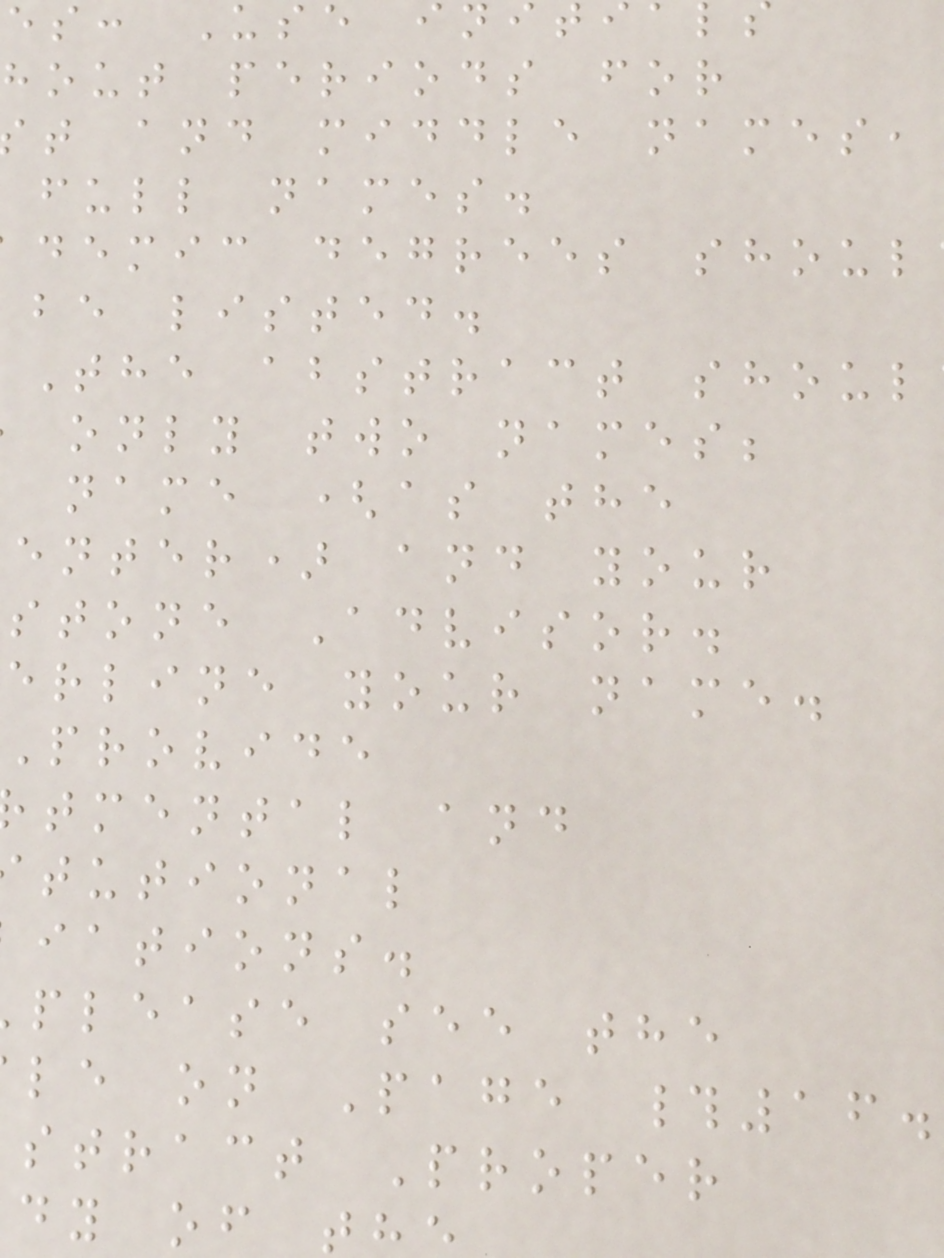es: Use ini
hout periods for
t and middle names,
full names.
demic degrees shoul
be listed.
The abstract shoul
only two names;
name (as the
enter) and your
stone Advisor.
erline your name.
Provide
tmental and
tutional
iations.
please see the
le on Page #16.
stract Proper
dy of t
